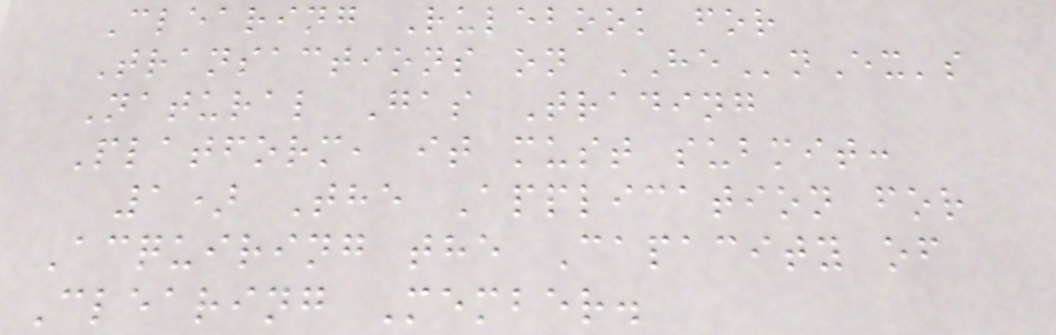Clearing Rulebook for
Transactions on HEnEx's
Natural Gas Trading
Platform, it must submit:
1) The Application for
Acquiring the Capacity of
Clearing Member.
